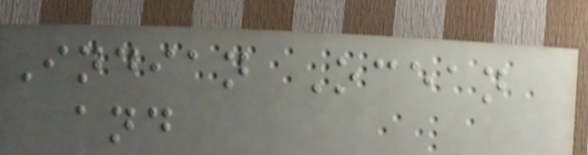Indian Ocean
and
